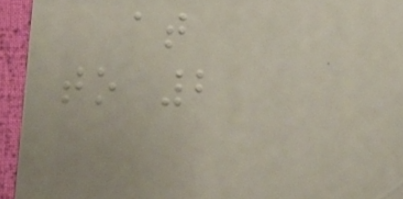at
to 2
